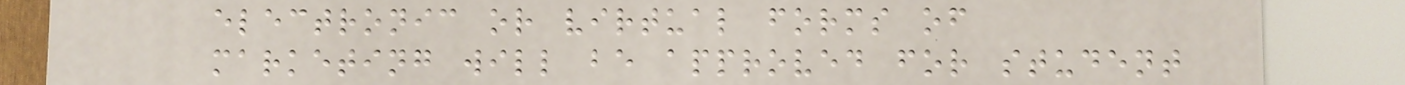electronic or virtual forms of
marketing will be approved for student
